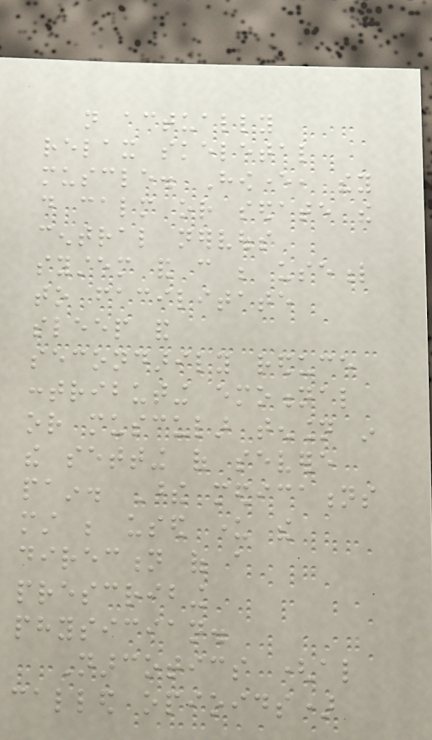not actually
relax skeletal
muscle. However, they
do calm or sedate the
central nervous
system and can be useful
to facilitate
sleep and
secondarily reduce
contributing emotional
or muscular tension in
the setting of severe
pain. These medications
must be used under the
direction of a
prescribing
physician.
Narcotics (also
called opioids)
